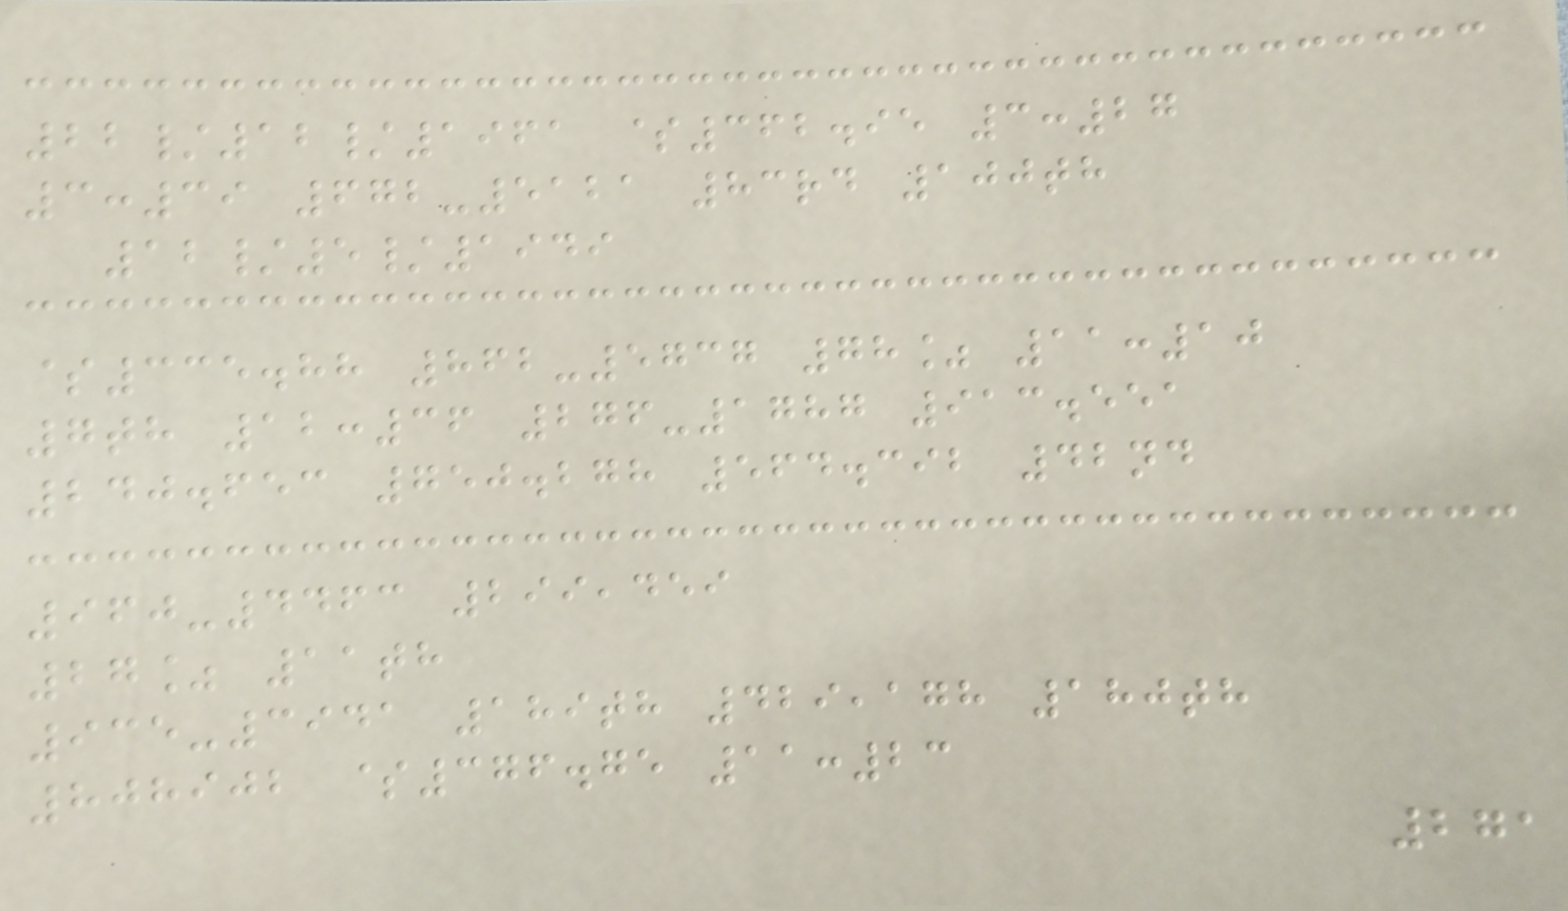22/12/1961 $362.95 3:27
3:39 672-5121 83rd 100th
12/5/1949
$335.88 862-5737 78% 11:10
7th 12:36 276-1787 913.551
240.653 750.278 564.392 42nd
960-4463 299,459
27% 11th
935-3941 189th 429,178 180th
808902 $376.75 11:23
271
